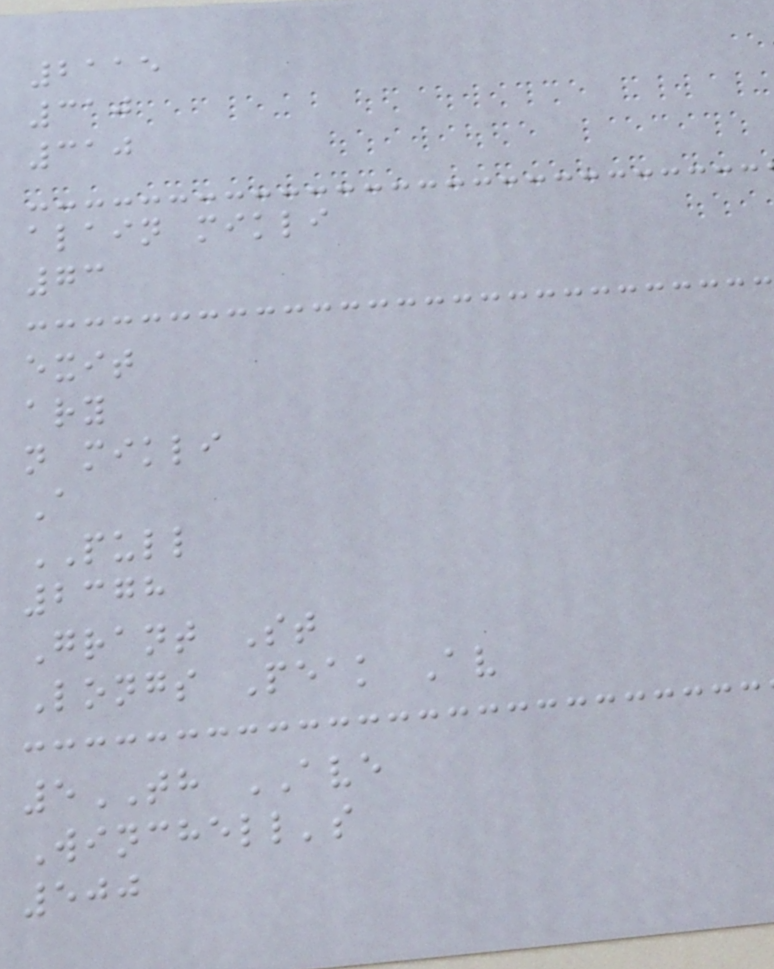2115
310
310
alain mikli
73
exit
ary
n mikli
A
PULL
2378
Grant St
Longs Peak Av
5TH AVE
Winchell's
500
